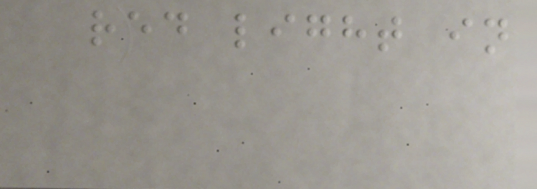red light in
